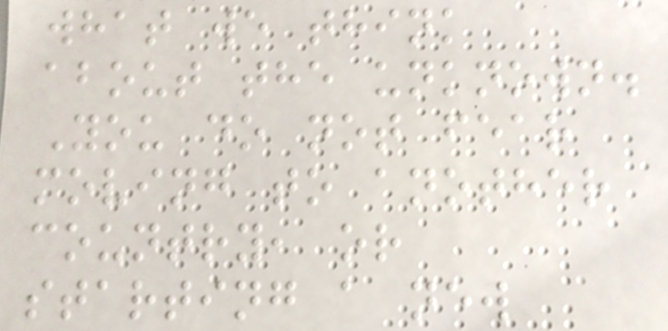what we think
about the unknown.
You do not fear
moving to another
country, or
starting a new
